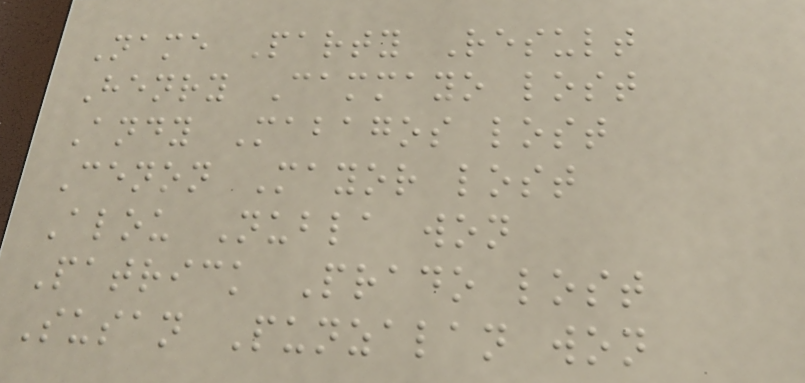Name Party Result
Henry Cammayo lost
Andy Mabagos lost
Cenon Mayor lost
Alou Nubla won
Patrick Prado lost
Susan Punzalan won
